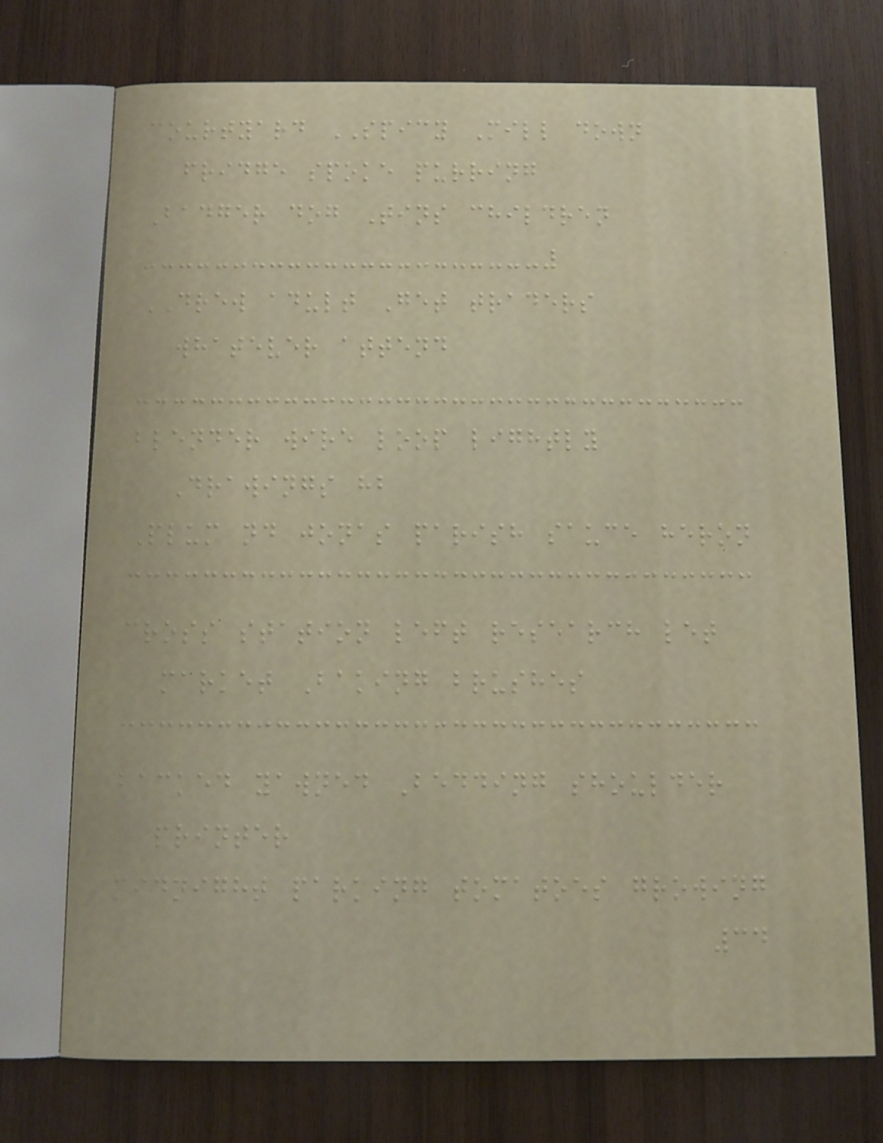courtyard SPICY Mill down
fridge spoke purring
Badger dog Tins children
DREW adult Get traders
whatever attend
blender wire loop lightly
Drawings hb
Plum nd jonas parish sauce heron
cross station left research let
market Baking brushes
backed yawned Bedding shoulder
printer
midnight parking tomatoes growing
34
